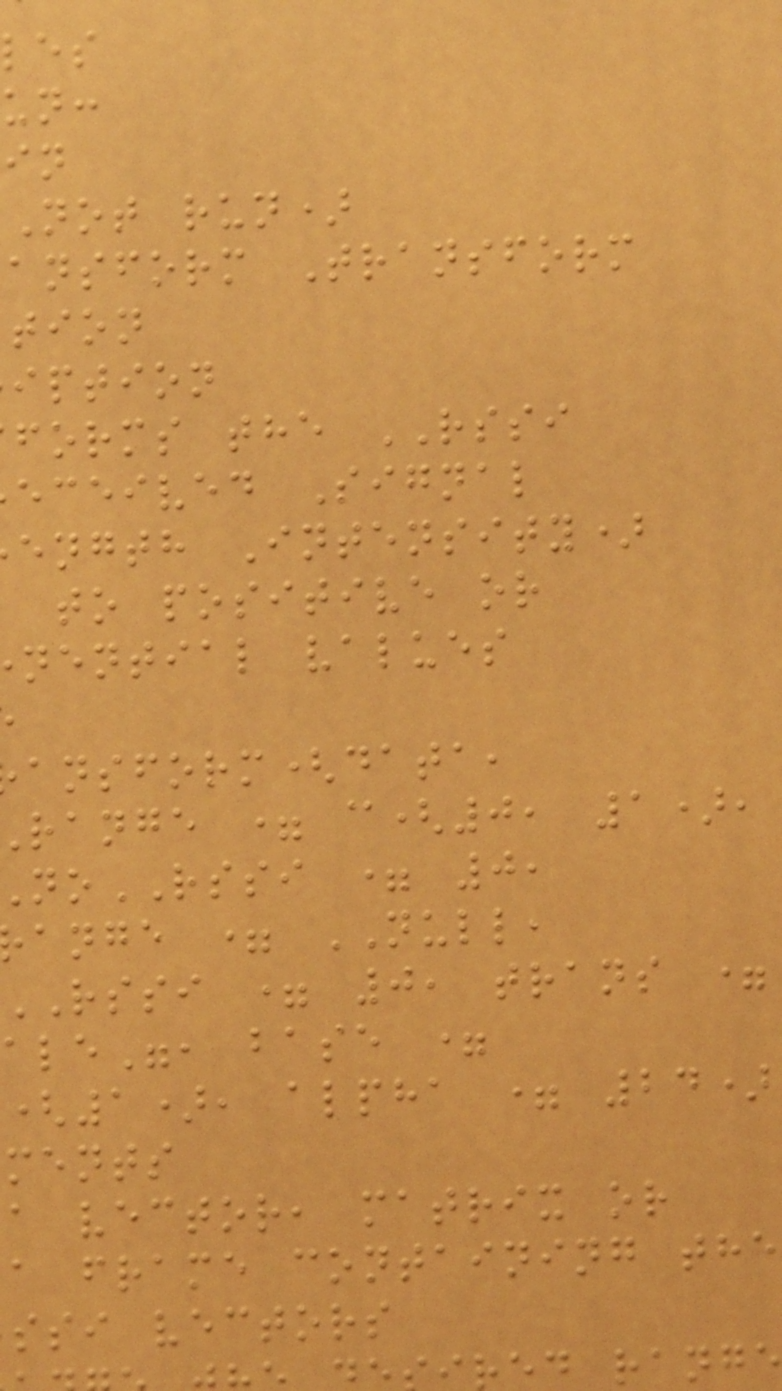Not run)
ansform Transform
tion
iption
forms the RSSI
eceived Signal
ength Intensity)
to positive or
nential values
ansform(data,
range = c(0, 1),
oRSSI = 0,
ange = NULL,
RSSI = 0, trans =
ale", base =
(1), alpha = 24)
ments
a vector, matrix or
a frame containing the
ssi vectors
ed range
